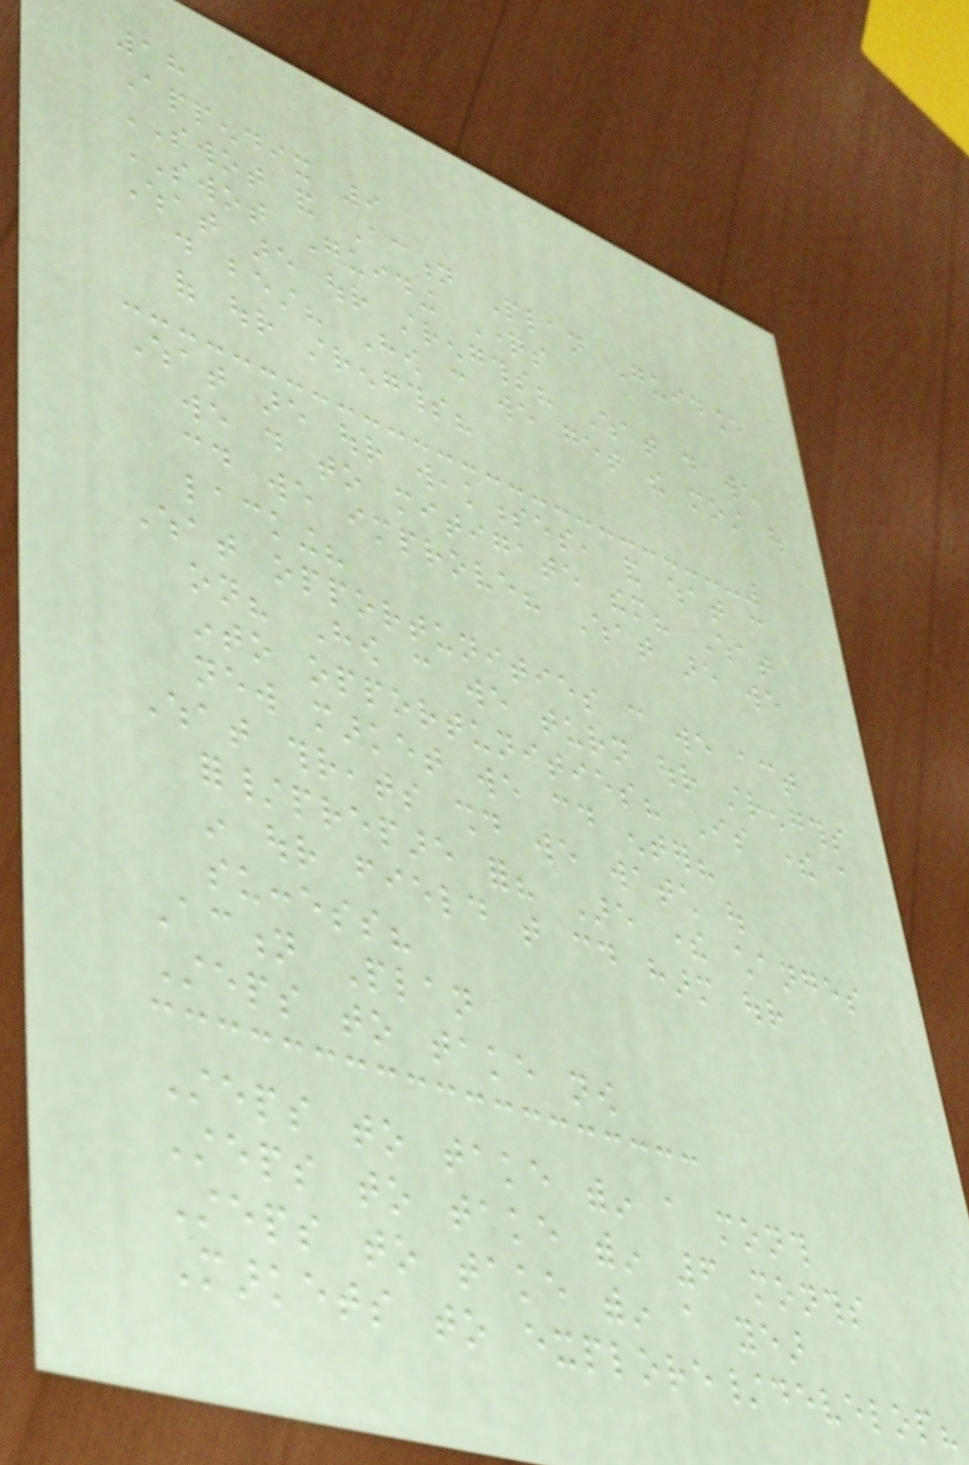18
Appendix 9
SWOT and Action Plan Guidance
SWOT Guiding Questions
What are our strengths? What do we
do best? How can we get the most out
of our strengths?
What are our weaknesses, and what can
we do to mitigate them? What
could we improve? What are we
lacking?
What opportunities can we act
on? How can we turn our strengths
into opportunities? Is there a
new market we could enter?
What threats should we watch out
for/prepare for? Are there changes
in our field that could harm our
success?
Action Plan
Steps to take now
Steps to take within a month
Steps to take within 6 months
Steps to take within a year
Markets to explore/develop?
